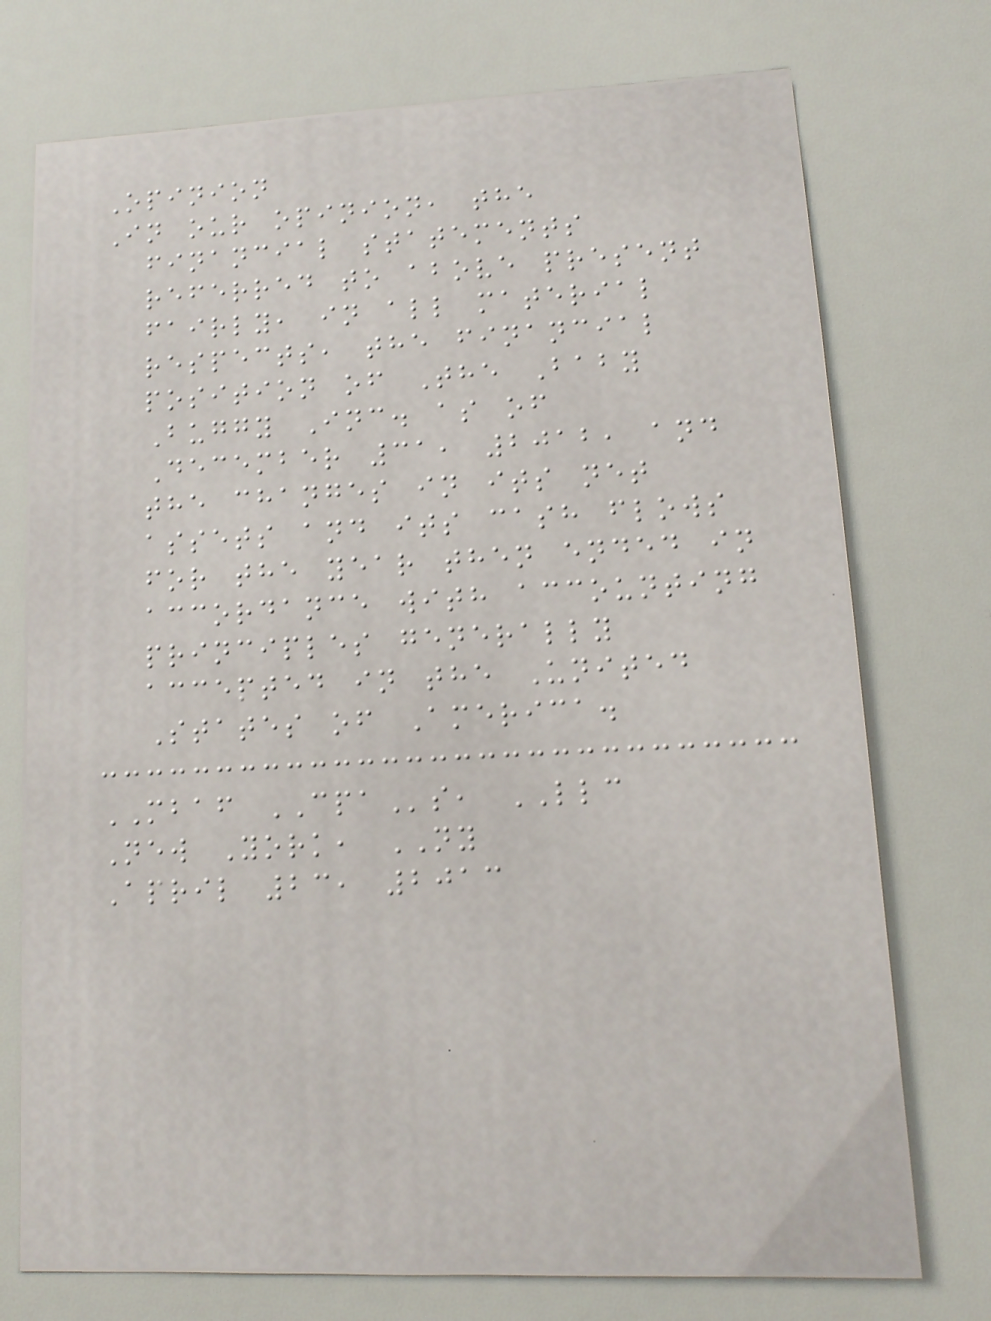Opinion
In our opinion, the
financial statements
referred to above present
fairly, in all material
respects, the financial
position of The Baby
Buggy Inc. as of
December 31, 2012, and
the changes in its net
assets and its cash flows
for the year then ended in
accordance with accounting
principles generally
accepted in the United
States of America.
MBAF CPAs, LLC
New York, NY
April 23, 2013
